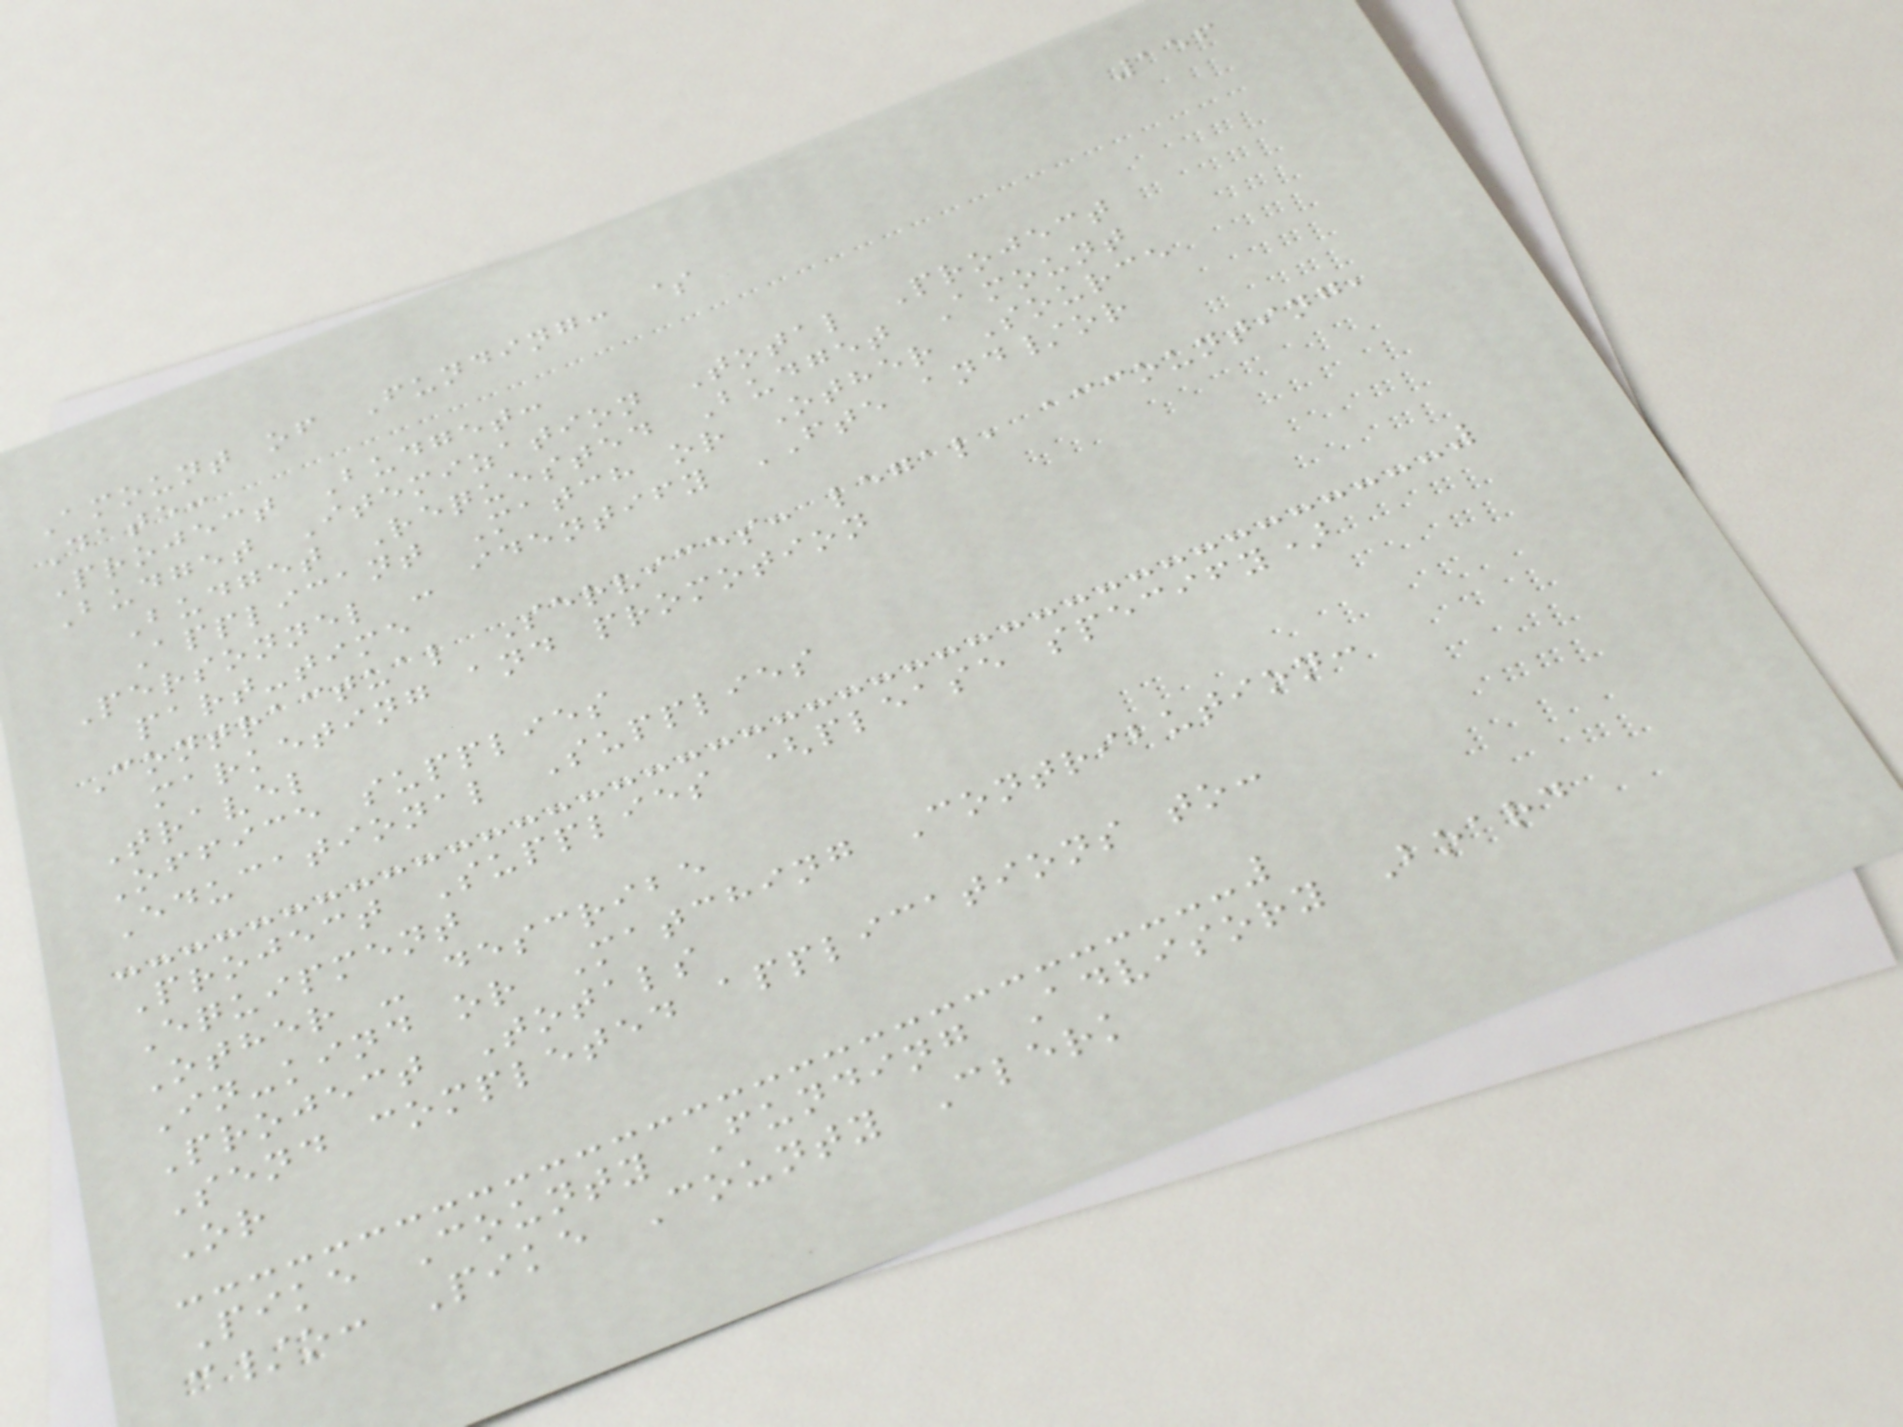156
Amount of Funding: $
Date:
Project Budget:
Budget Itemization Total Project
Budget Requested Budget Amount
Applicant Match or Other Source
Personnel - identify FTE and/or
part-time
Contractual Services: legal, accounting,
marketing and promotion
Travel
Office supplies
Educational Supplies
Project Supplies (please specify)
Equipment
Other - describe
In-kind or Matching Contribution:
Project Totals
Send completed applications to:
Or
Pike County Funding Advisory Board
c/o: Pike County Clerk
